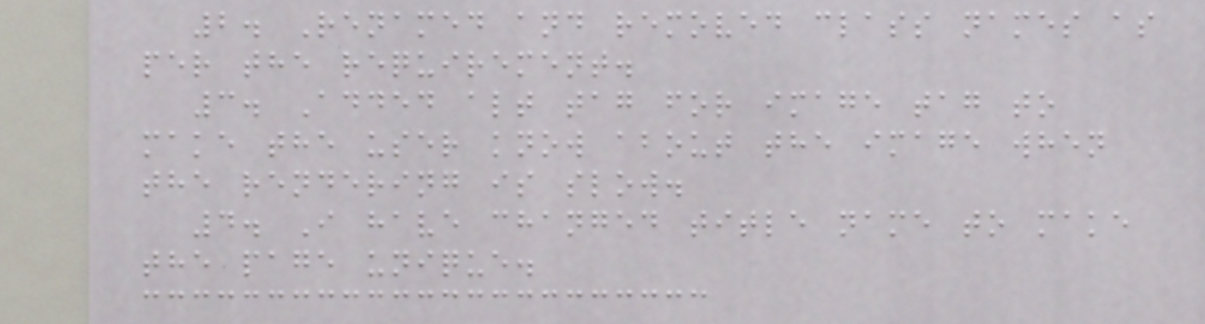2. Renamed and removed class names as
per the requirement.
3. Added alt tag for image tag to
make the user know about the image when
the rendering is slow.
4. I have changed title name to make
the page unique.
